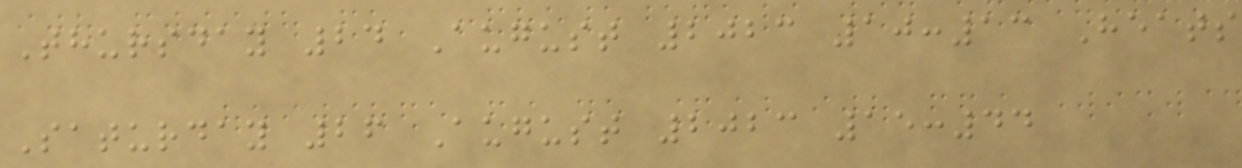Thursday 24 August 2023 10:13 Heats
Saturday 26 August 2023 15:44
